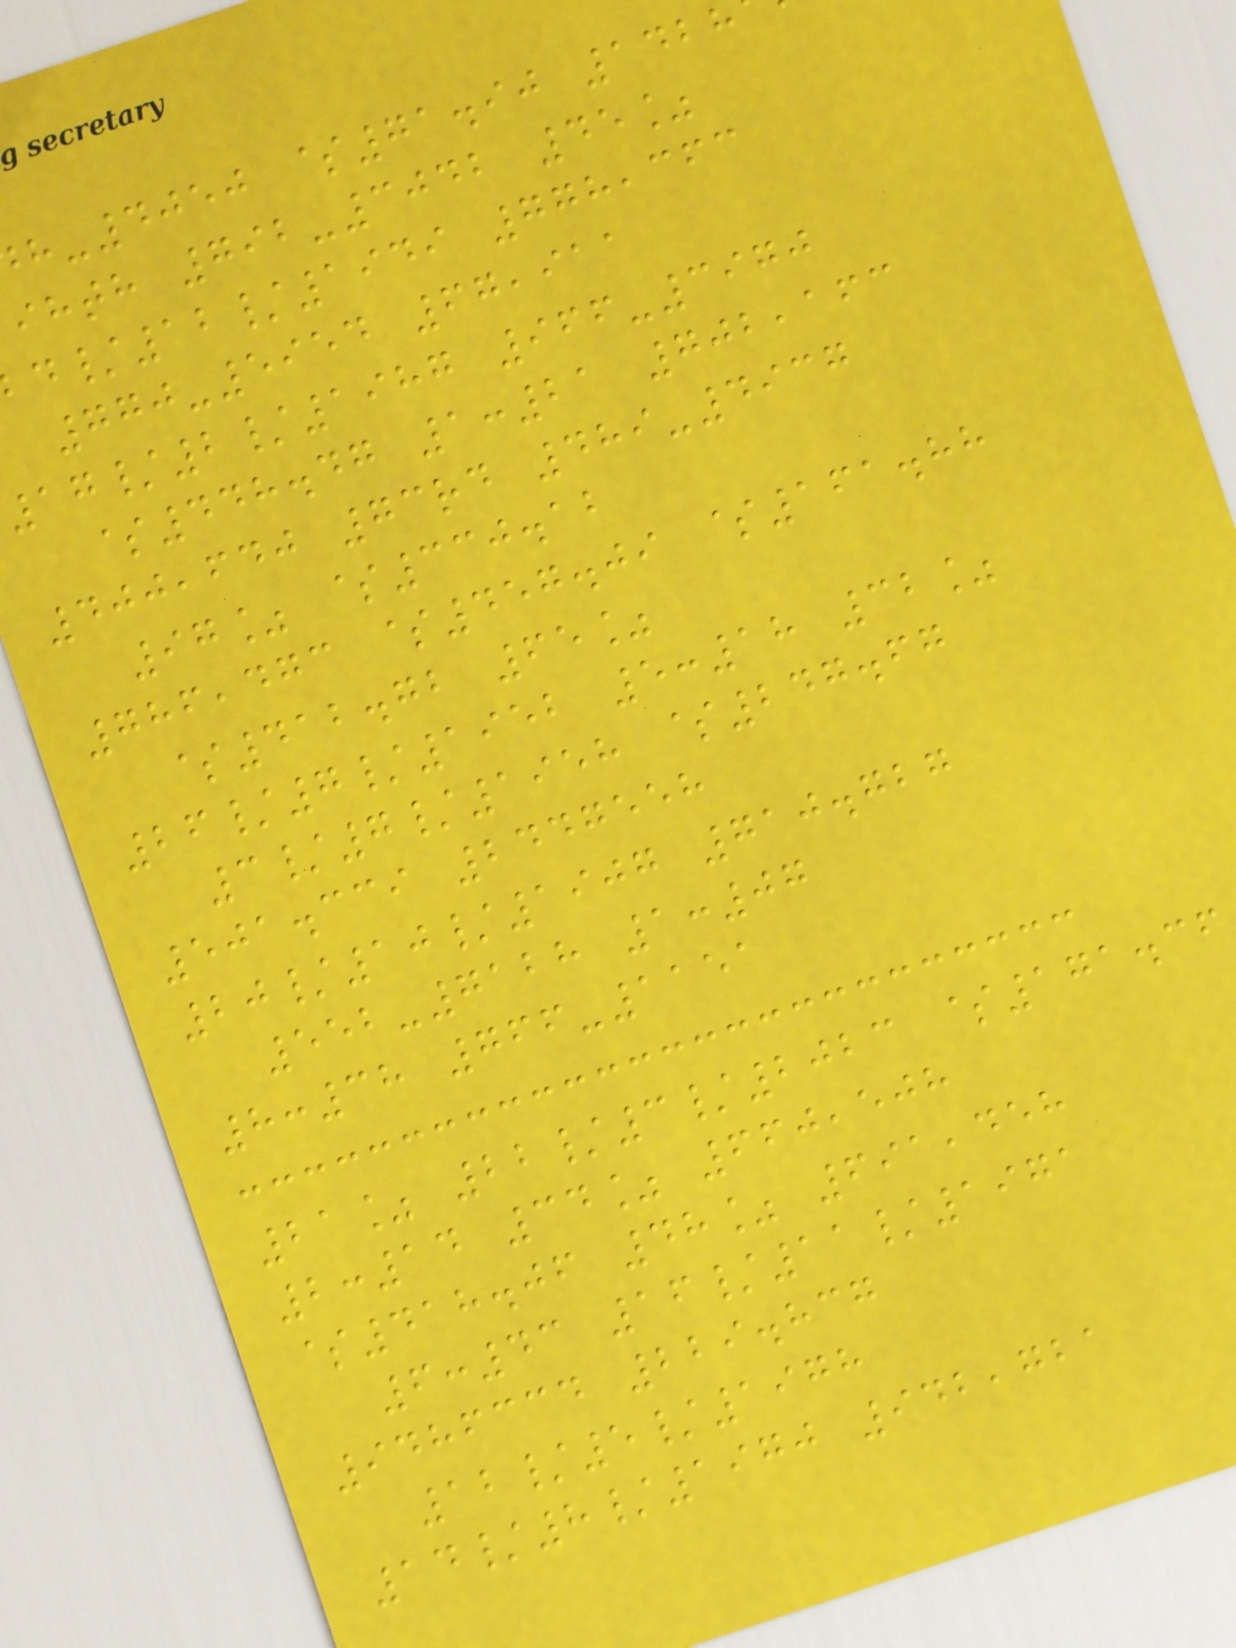-4050 $71.90 1428
ihth 792-3042 45%
/12/1949 778,363
770-5954 67,911
17/2/1987 966-3970
$448.47 1:21 702,163
400,640 73rd 489-4937
97% $330.12
786,473 $457.09 $161.88
$412.72 65%
26/7/1952 5:18 32%
3/7/1958 $247.67
501.339 2447558
20/10/1907 710.727
552-7128 1:07
8:38 766-1151
21% 22/3/2023 $171.36
2:14 34% 660,508
$418.06 48% 691,458
6:43 16/11/1971
9486334 229.837
12/5/1978
14/8/1970 942,721
